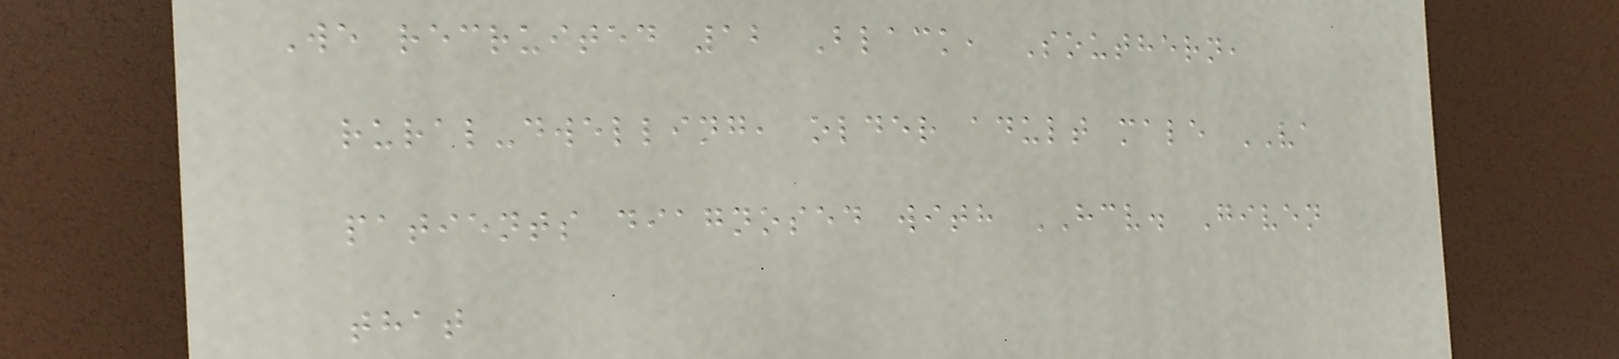We recruited 12 Black, Southern,
rural-dwelling, older adult male VA
patients diagnosed with HCV. Given
that
